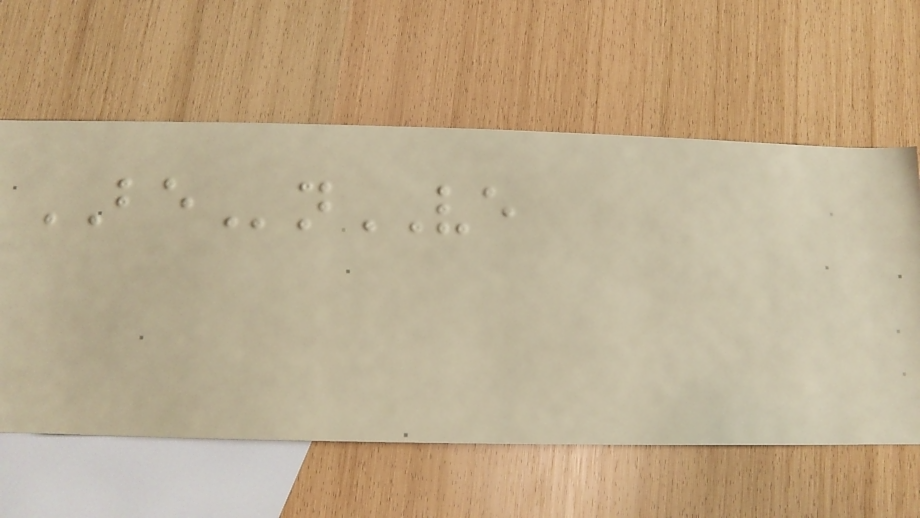BEnVE
